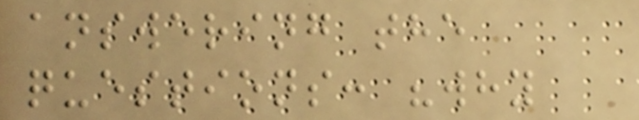answering the
questions: "why
